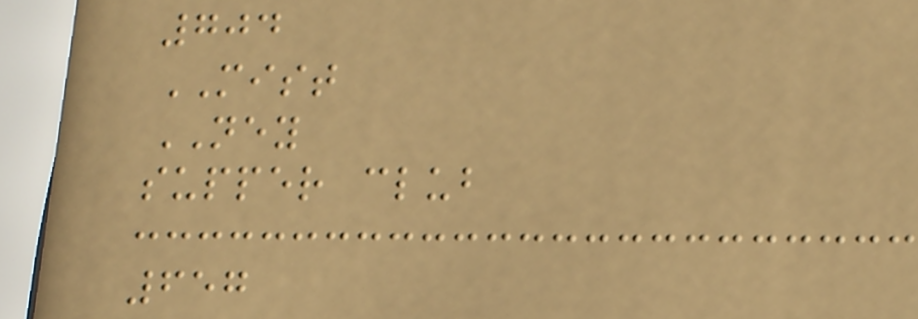704
MIST
NEY
supper club
657
